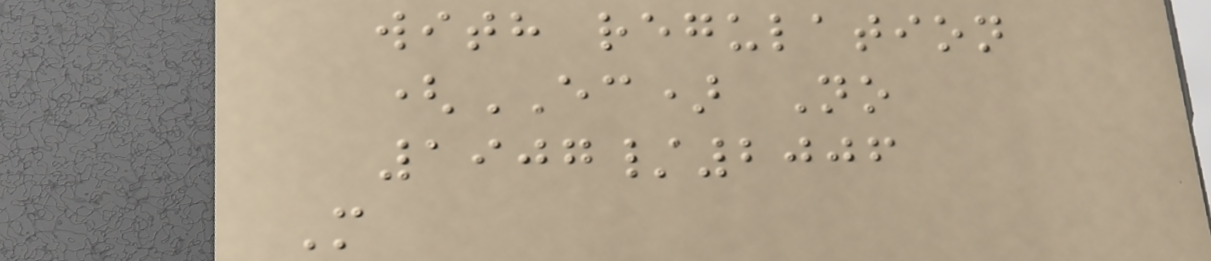with regulation
(EC) No
1907/2006
M
